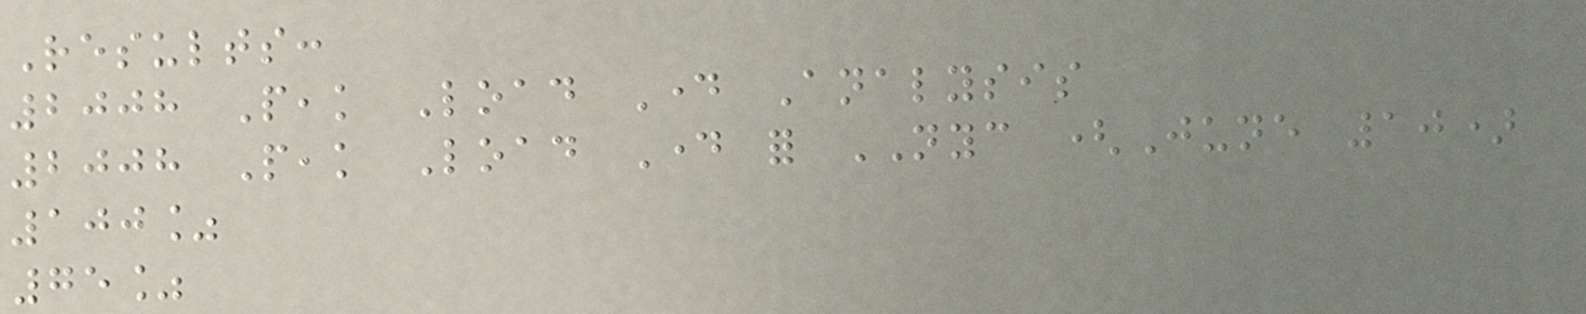Results:
2008 Peak Load Day Analysis
2008 Peak Load Day for NYC (June 10)
100%
75%
